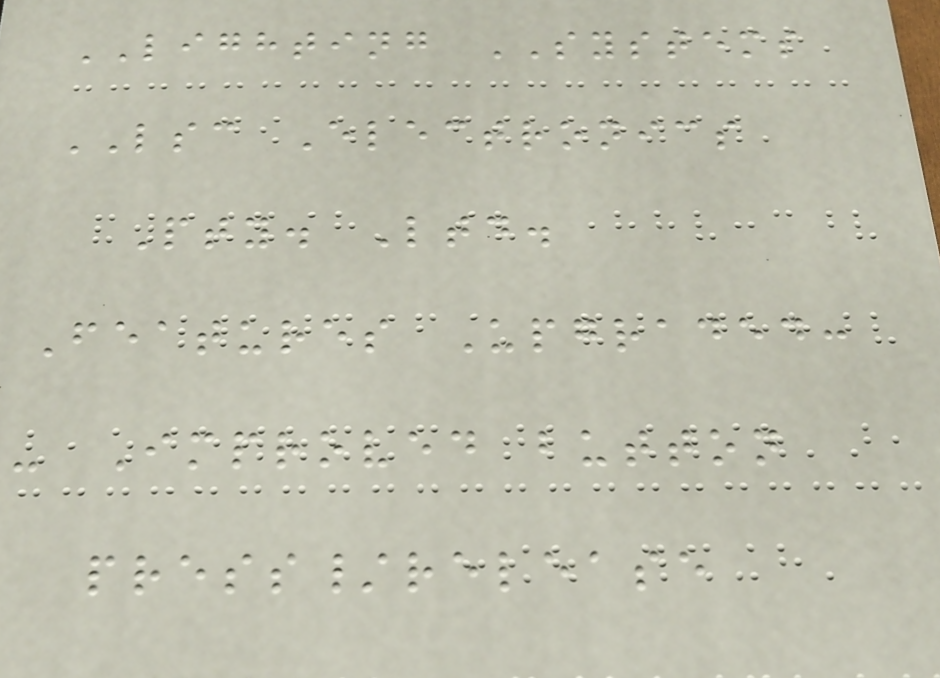LIGHTING SYSTEMS
LSC Electronics
Pty. Ltd.
Features Upgraded:
- Improved button
press/release
